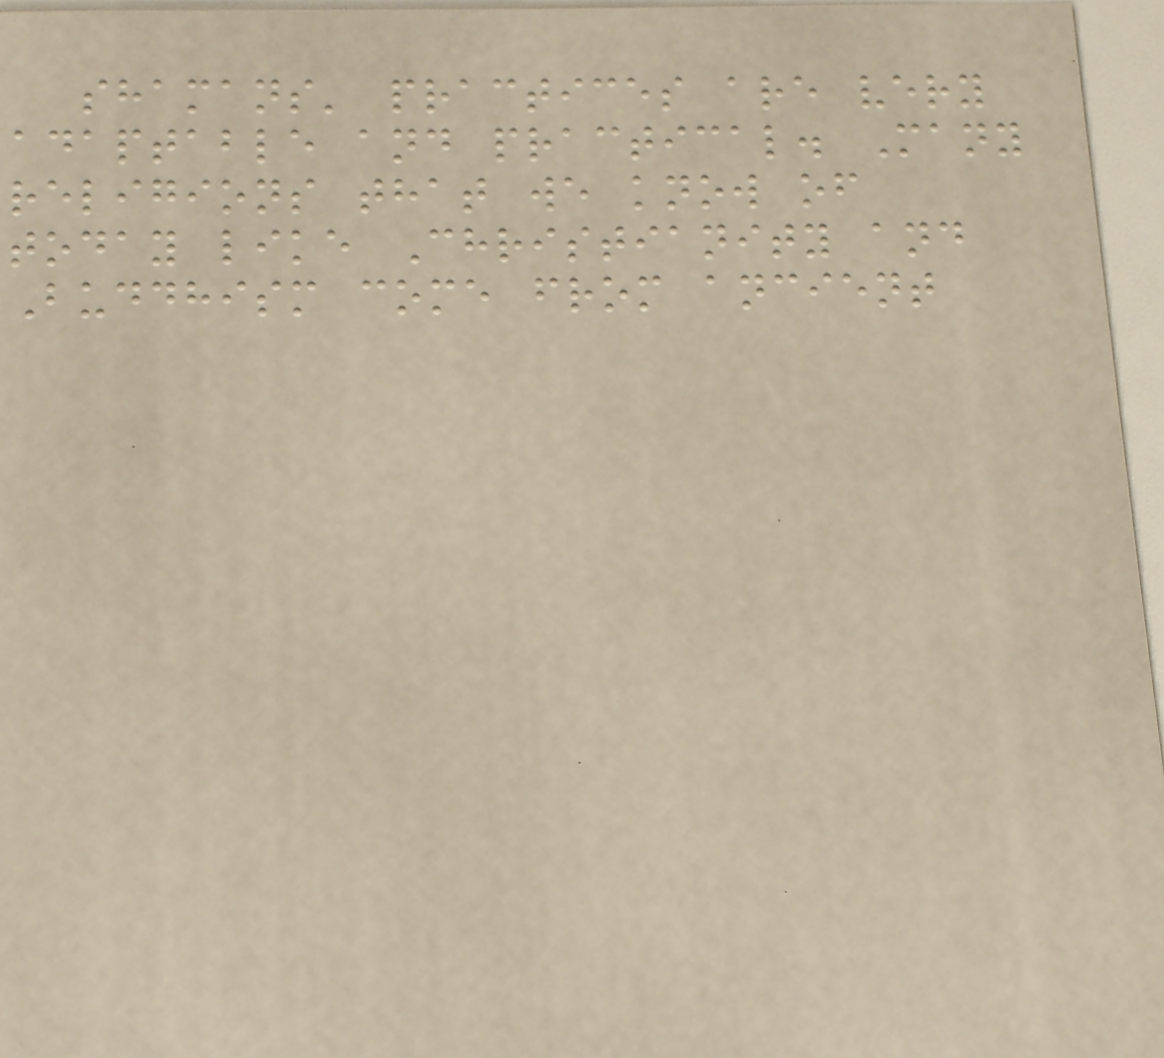shamans' practices are very
adaptable and practical. Many
religions that we know of
today like Christianity and
Buddhism come from ancient
